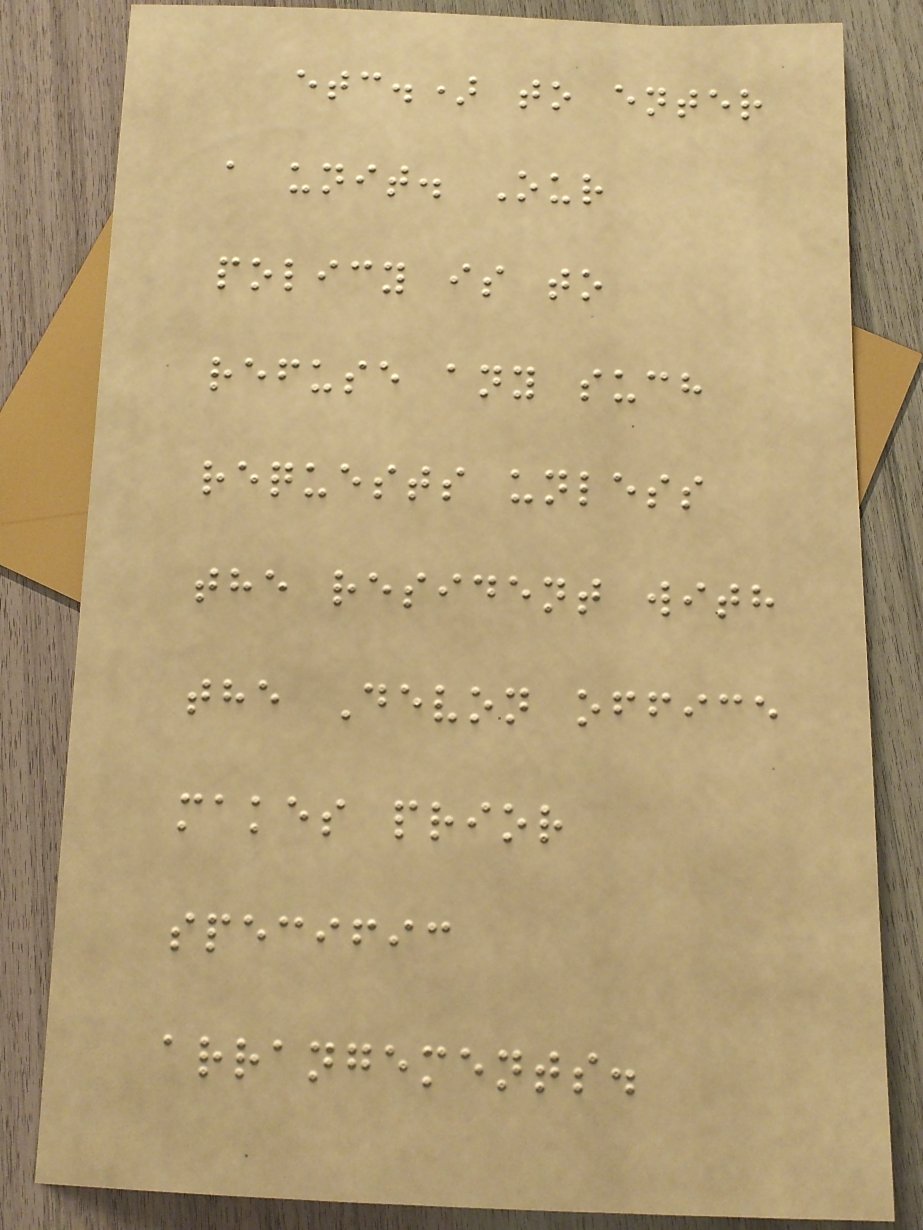etc.) to enter
a unit. Our
policy is to
refuse any such
requests unless
the resident with
the Devon office
makes prior
specific
arrangements.
